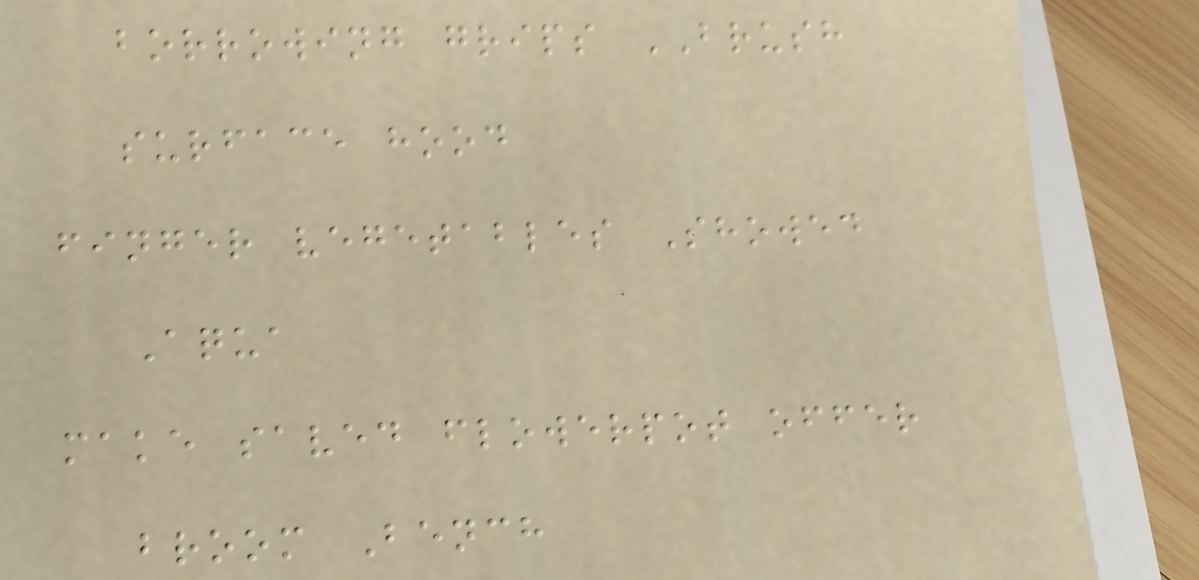borrowing grips BRUSH
surface hood
finger vegetables Showed
Aqua
make saved flowerpot offer
broom Bench
